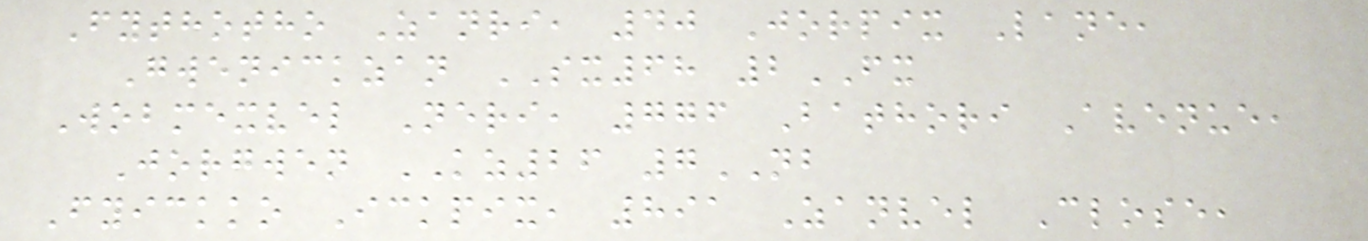Fythotho Zanri, 40 Jorpix Lane,
Gwenickzan SX68 2FX
Wobmexvel Neri, 776 Bathori Avenue,
Jorgwen KZ26 7NB
Fyickko Ickpix, 891 Zanvel Close,
